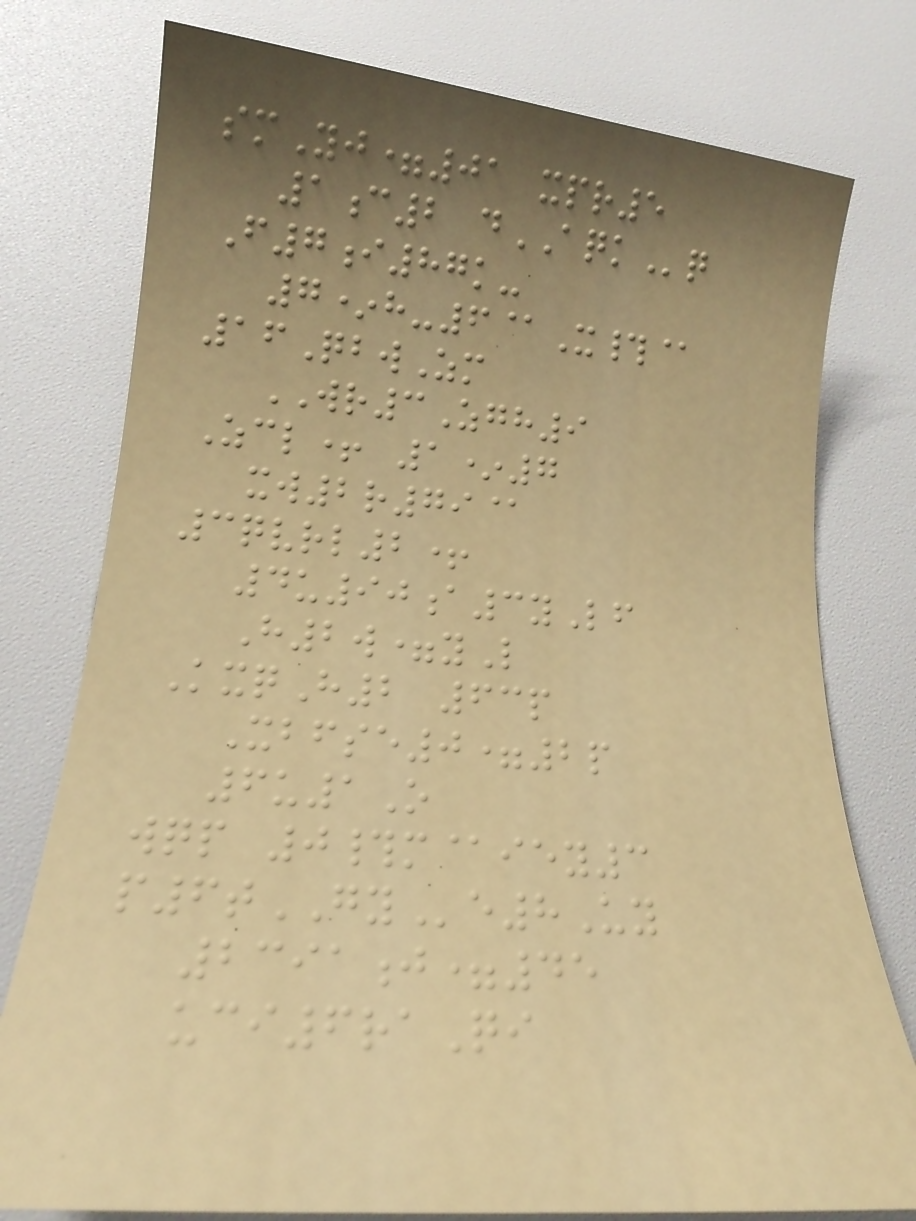smYj=01 xpr5
1c2 dAQKq
F7i87k-
7*h-6@X#@
16QbwZm
WR3Zgh9
Zcl+ 1*7
xw2r79@
3qvrl2+
4u90a3yLf
H2w=yL
KxqH2 63p
Xbfse0=2p
6u1O
wqp 0#m@iey3
p6tGYe8Uy
2391j=45
uci6raQi
